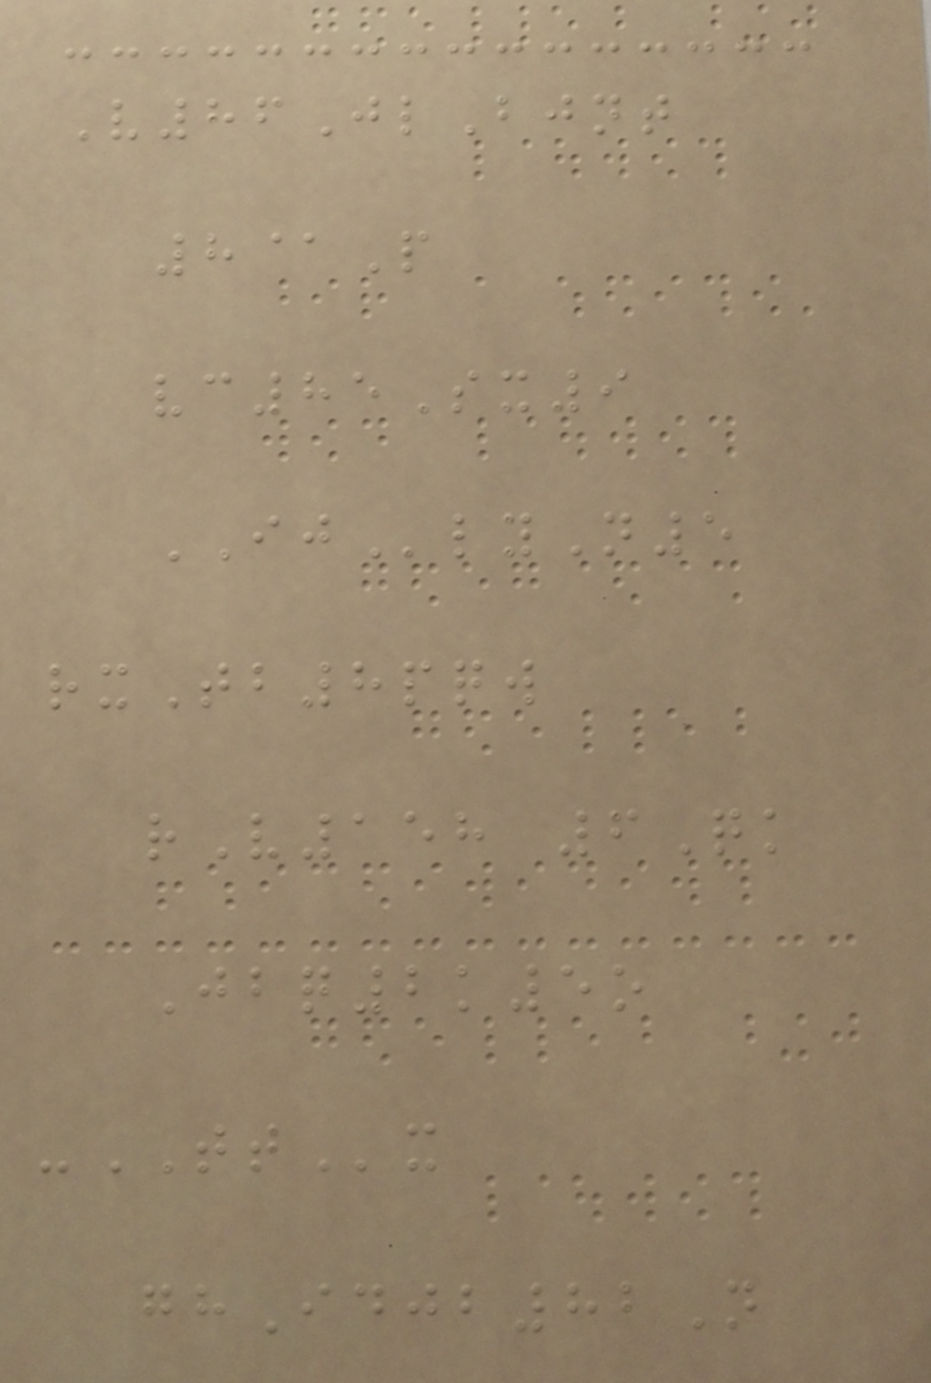V86JlBjnt
8@P
vc85Sx9
IJlyN5
rxTb8pqw
rV158 6Qk
Jbq2k5o
-TTx
ghIdjb82N
